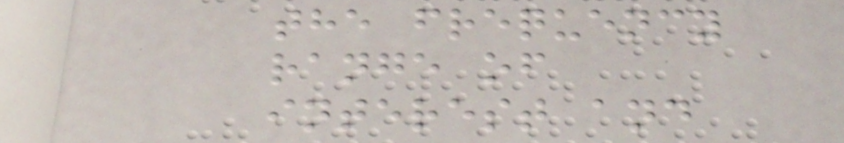the frequency
range of
interest and
